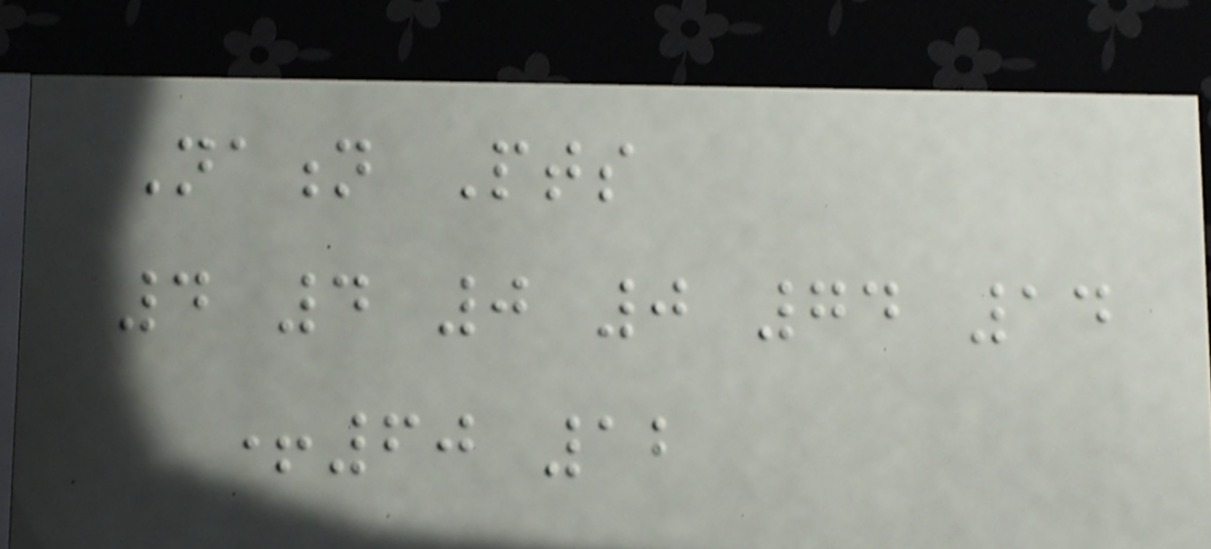Nation Pts
4 4 0 0 74 14
+60 12
